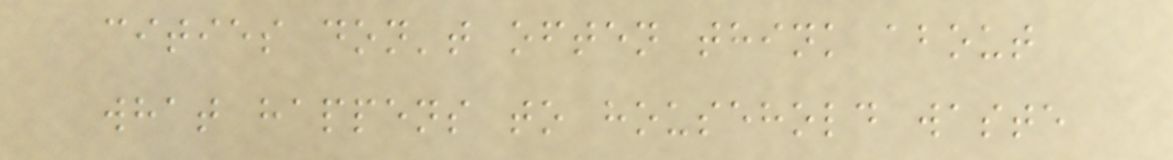cities don't often think about
what happens to household waste
